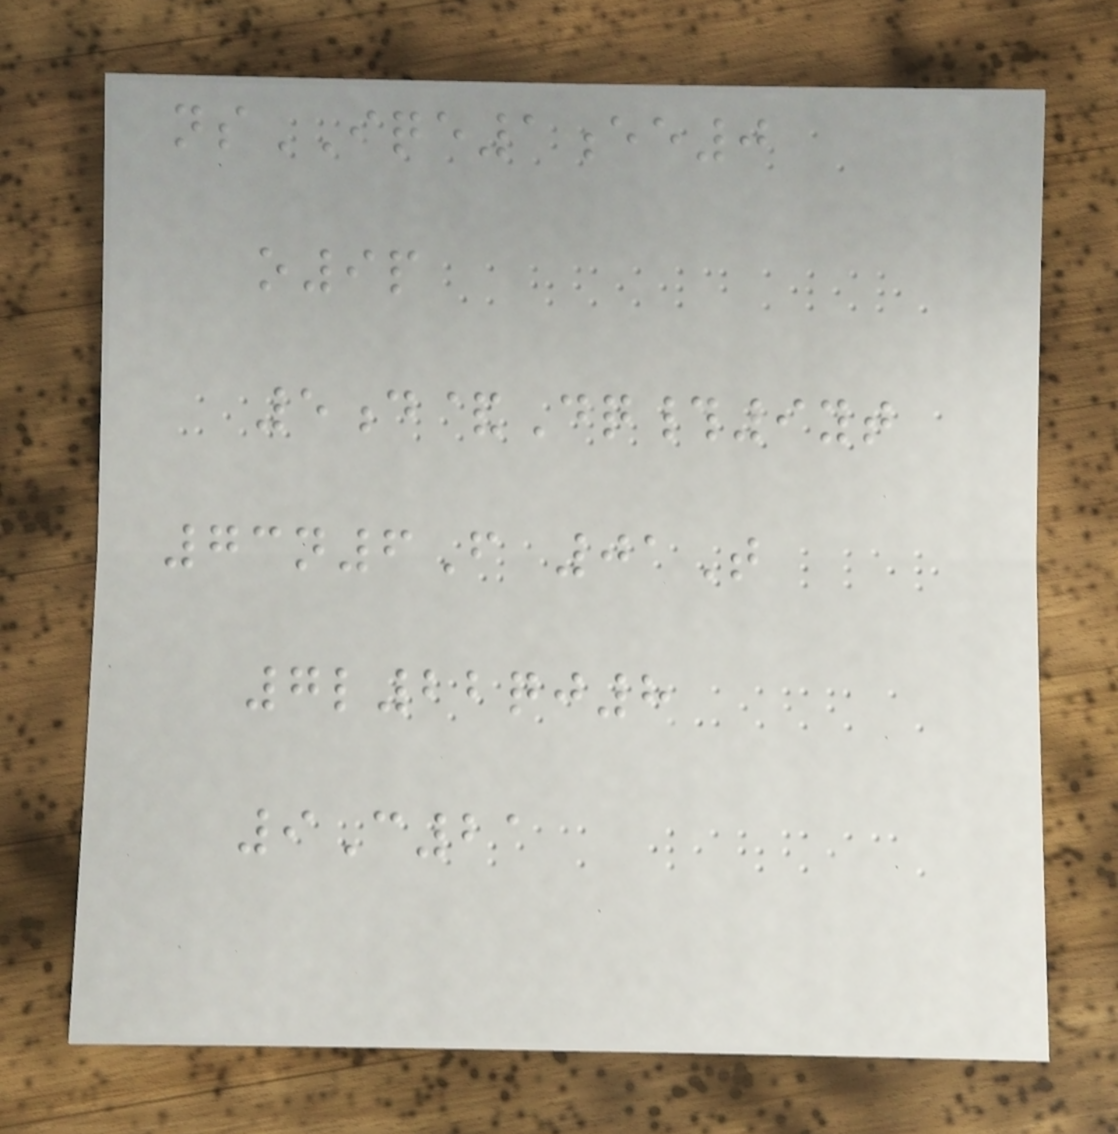nsIQE1ee0
o9p
5d&Dq#9yt
73n6F 01T
7l22qj8
9C21
